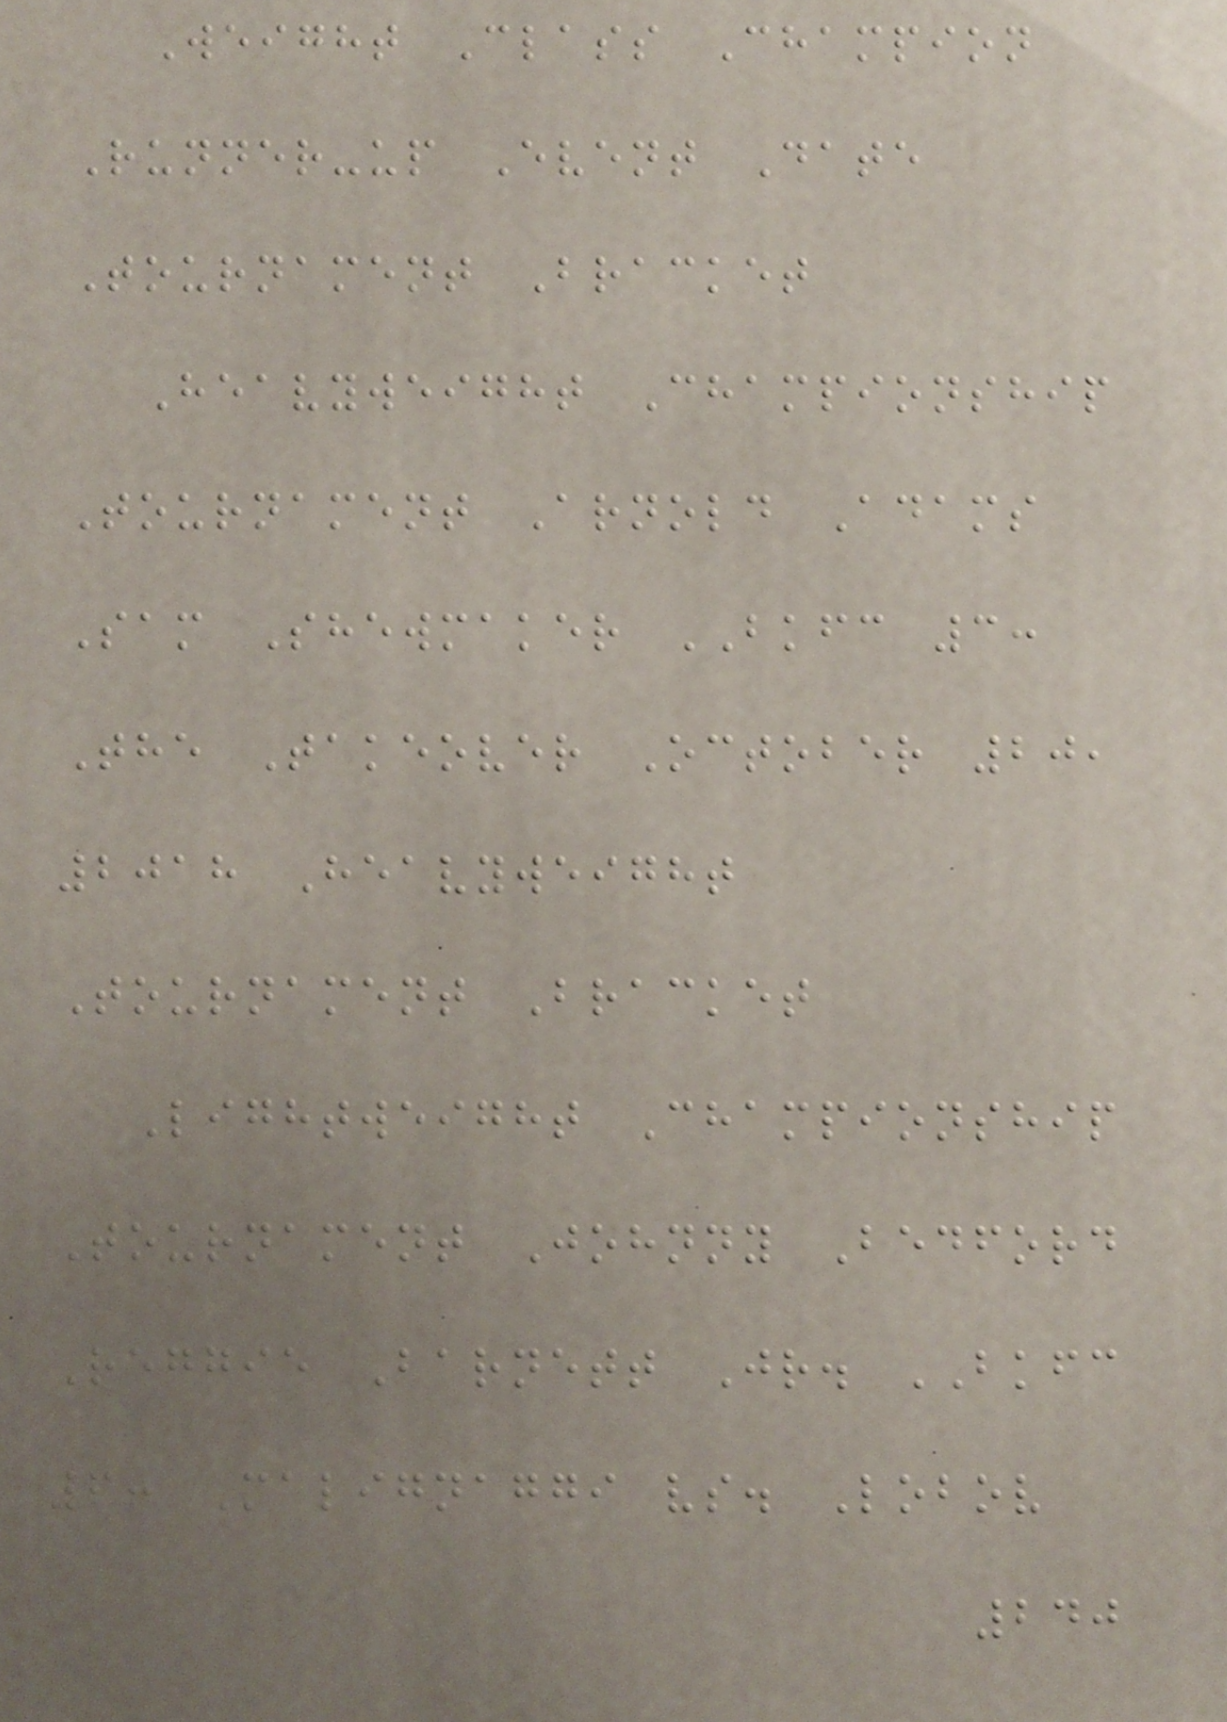Weight Class Champion
Runner-up Event Date
Tournament Bracket
Heavyweight Championship
Tournament Arnold Adams
Sam Shewmaker BKFC 3:
The Takeover October 20,
2018 Heavyweight
Tournament Bracket
Lightweight Championship
Tournament Johnny Bedford
Reggie Barnett Jr. BKFC
6: Malignaggi vs. Lobov
240
